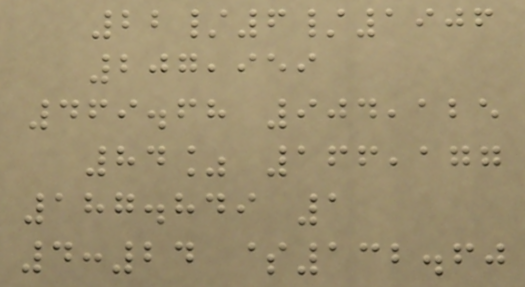22/6/1906
207,959
469.68 904,125
84% 166,177
187.849 1
4:24 $132.60
